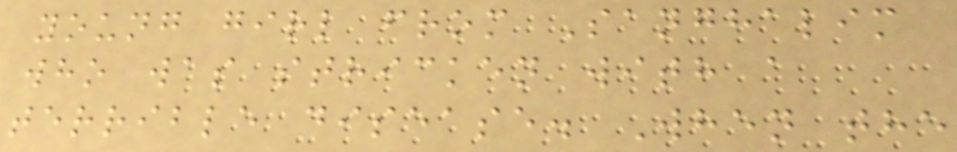young girl from Sanghalim
who was stricken with a
terrible disease. When the
